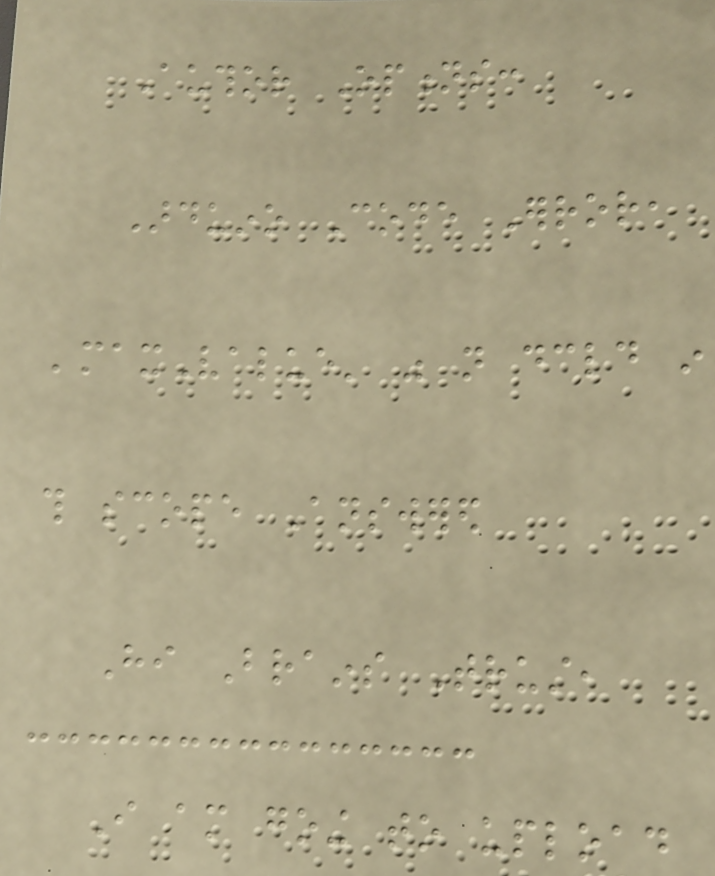Author Options:
Arduino Code Error,
'maxValue' was not declared in
this scope Answered
Hi Brains Trust,
I am going to upload
